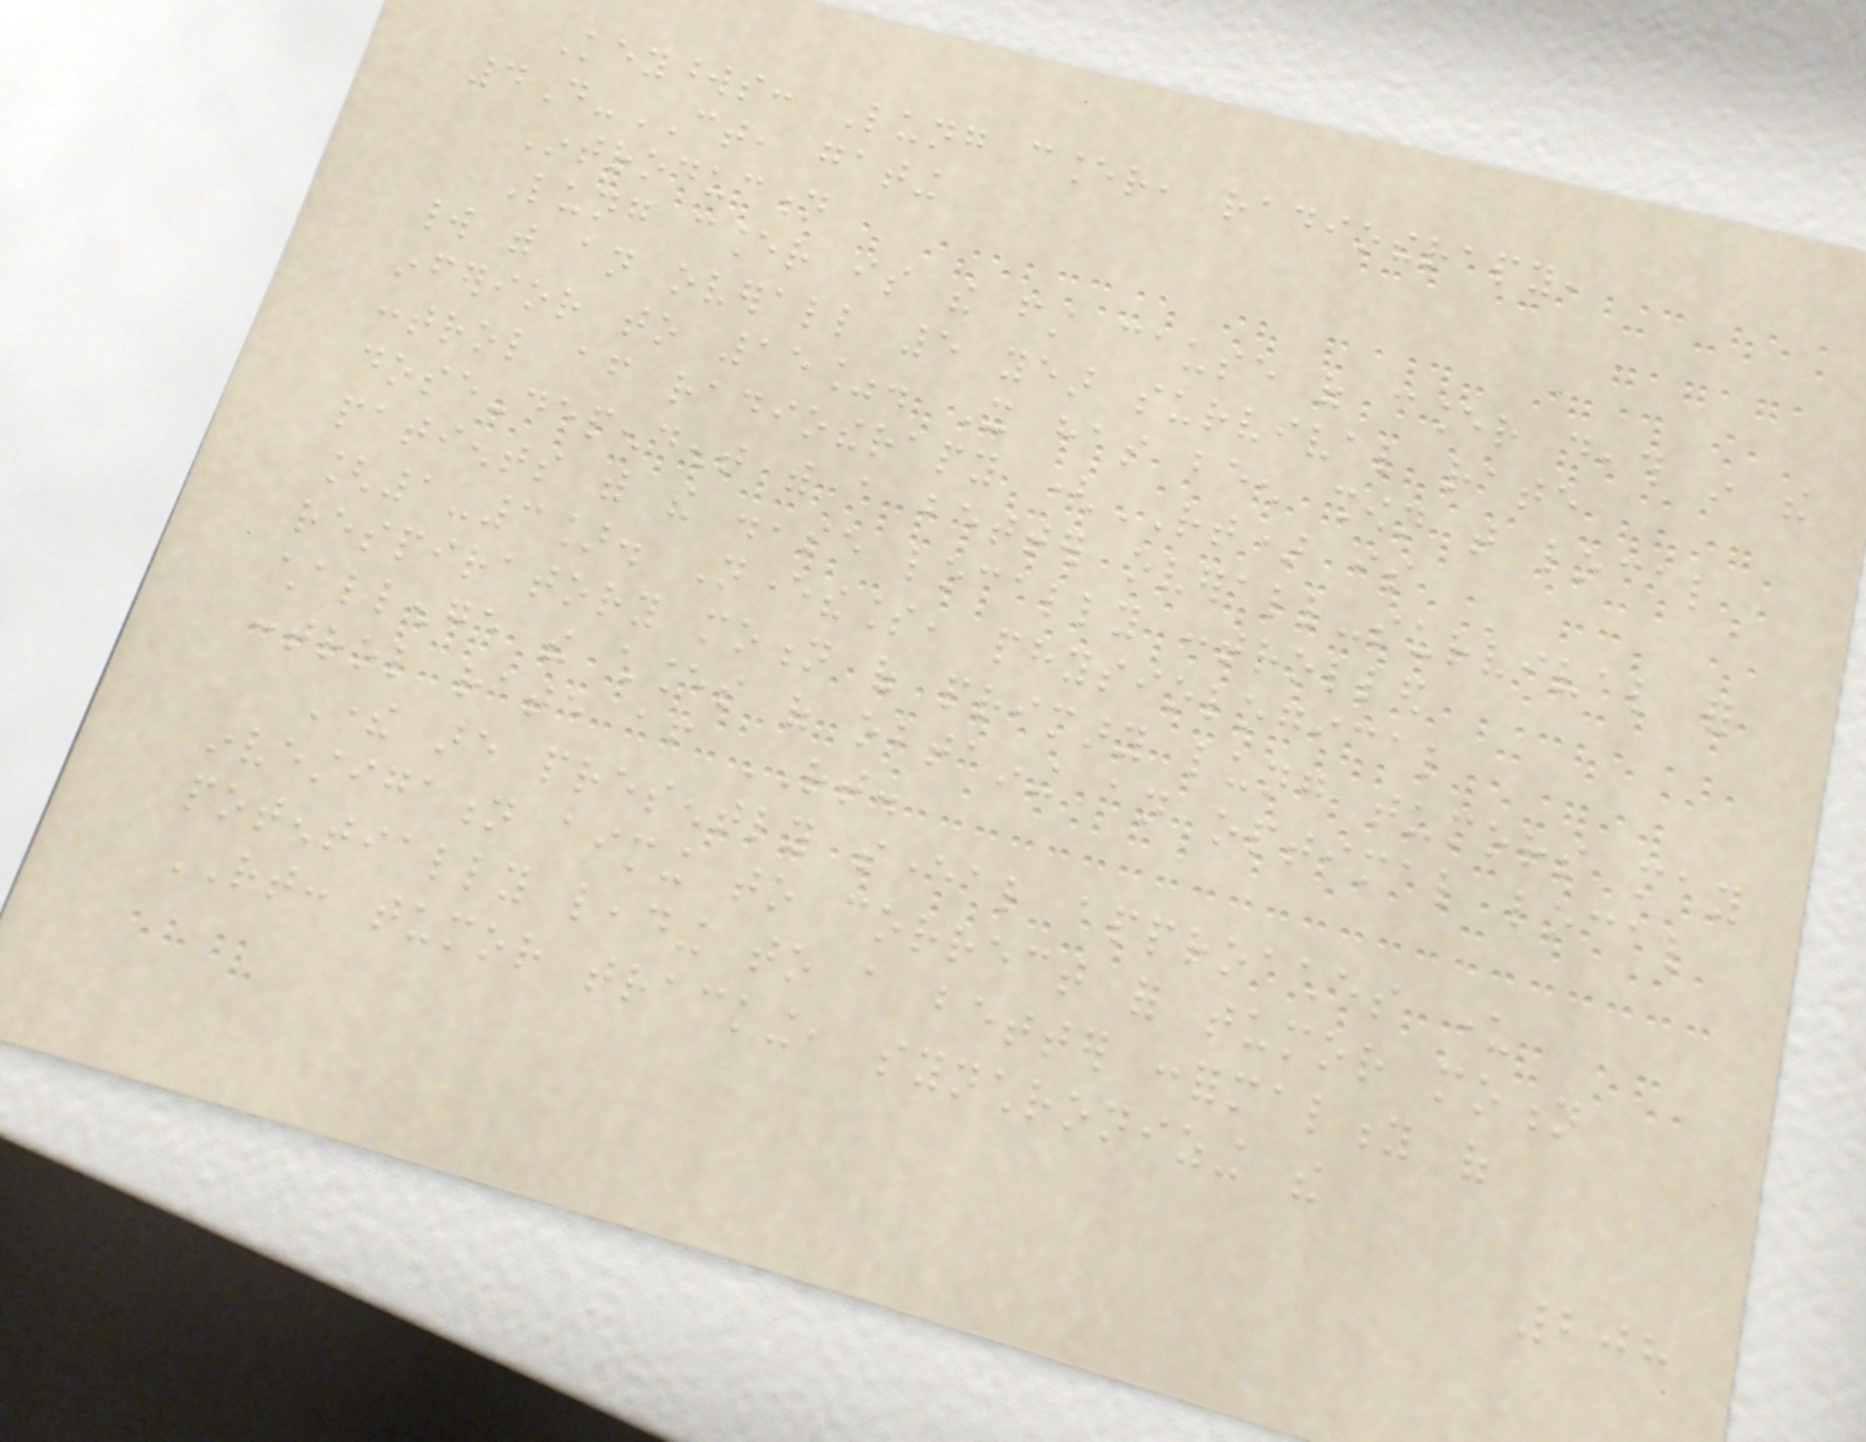Keywords: Lung cancer, radiotherapy,
4D-CT, gating
Introduction
Lung cancer is the first cause of cancer death in the
world with an overall 5 year survival rate
inferior to 15%. It has been shown that local
control after radiotherapy (RT) is
dose-dependent with a better overall-survival for
patients with the disease locally controlled
[1-3]. Nevertheless, physiological
respiratory motion of primary lung tumors may
challenge the chances of obtaining an optimal local
control rate after RT.
There are presently several approaches under
investigation aiming to correct for tumor motion
potentially leading to a better conformality of
RT: tumor tracking, synchronizing the
208
